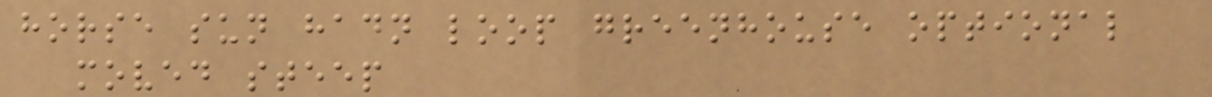horse sun hadn loop greenhouse optional
moved steep
